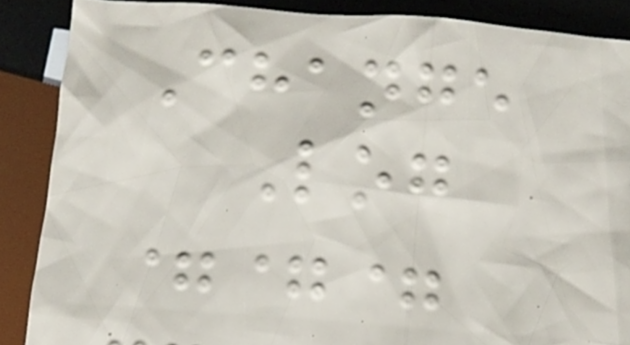Change
Log
===
